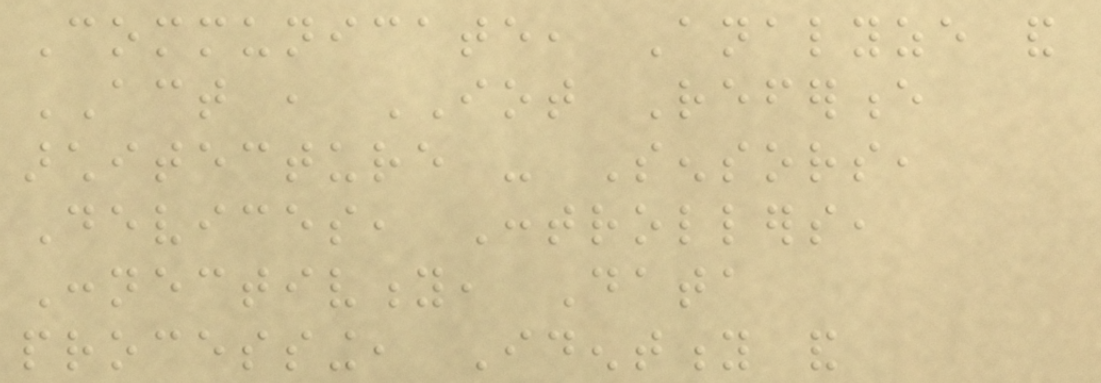Communicate, Analyze and
ACT , IOT Reference
architecture - Sensors,
Devices, Controllers,
Connectivity, Data
processing, Identity and
